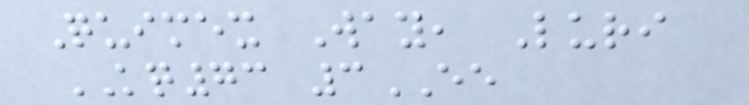Quimex Way, Luri
KQ73 3EE
